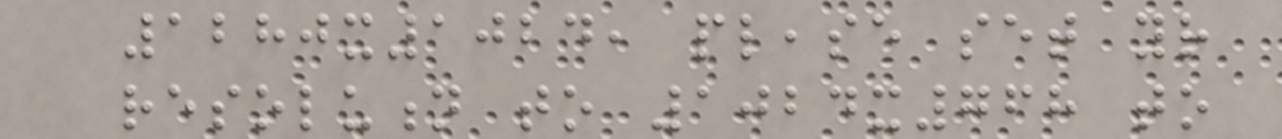1280x1024, please set your
resolution to 1024x768 to
